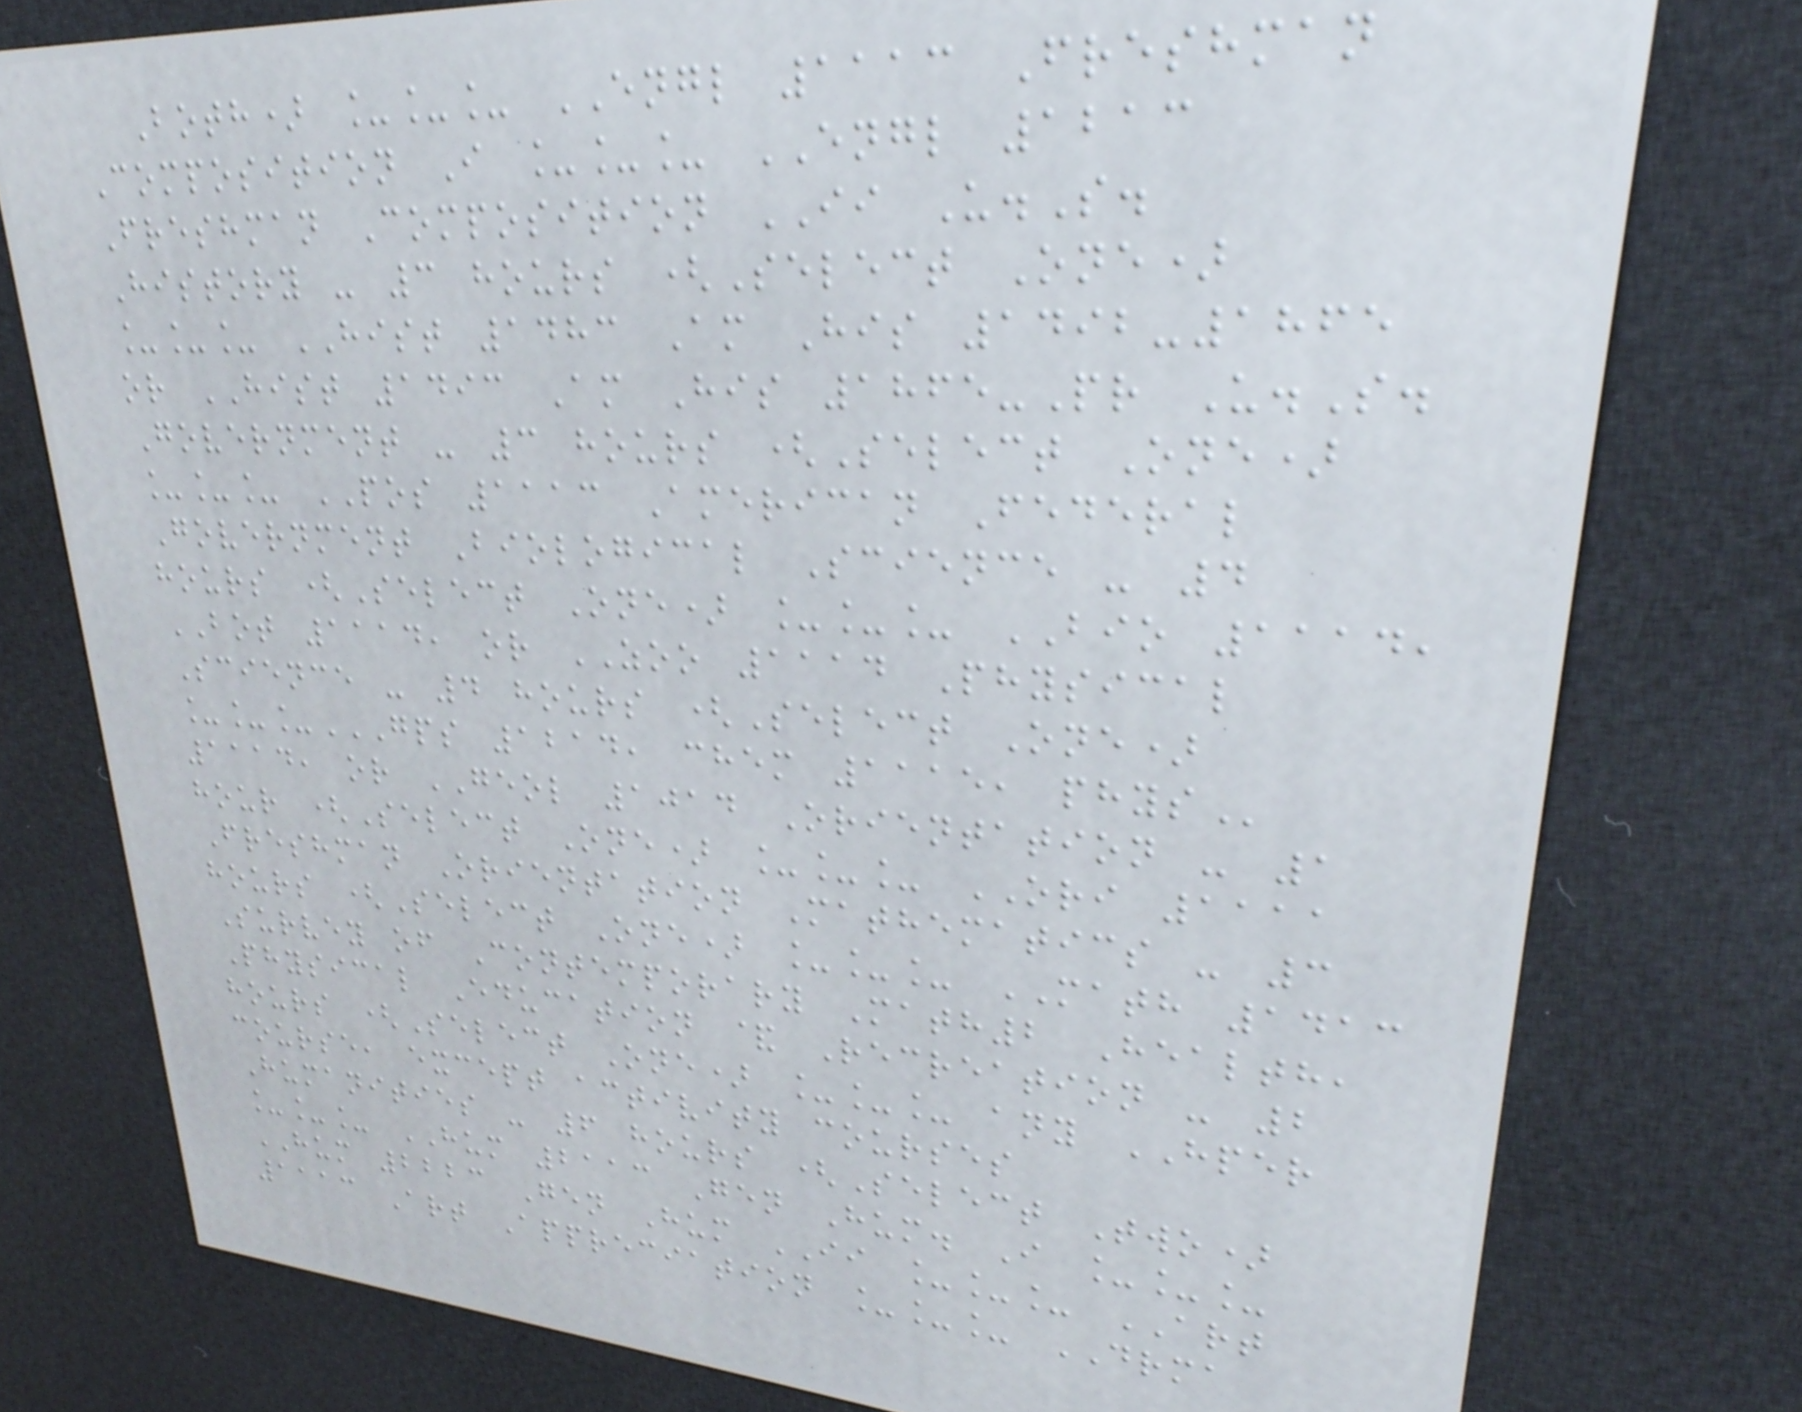Both) ___ ENGL 1113 Freshman
Composition I ___ ENGL 1213
Freshman Composition II U.S.
History - 3 hours (Select One)
___ HIST 1483 Am His 1492-1865
or HIST 1493 Am His 1865-Pr U.S.
Government - 3 hours (Select One)
___ POS 1113 American Federal
Government Biological Science - 4
hours (Select One) ___ BIO 1114,
BOT 1114, or ZOO 1114 Physical
Science - 4 hours (Select One)
___GPS 1214, CHEM 1115, PHYS
1114, or GEOL 1014 Orientation - 1
hour (Select One) ___ ORI 1111
Freshman Orientation Mathematics - 3
hours (Select One) ___ MATH 1413
Survey of Contemporary Math2 Health,
Physical Education & Recreation - 2
hours (Select One) ___ any HPER
course, except activity courses
Humanities - 6 hours (Select Two)
___ HUM 2113 Gen Hum. I ___
HUM 2223 Gen Hum II ___ ART
1113 Art Appreciation ___ DRMA
